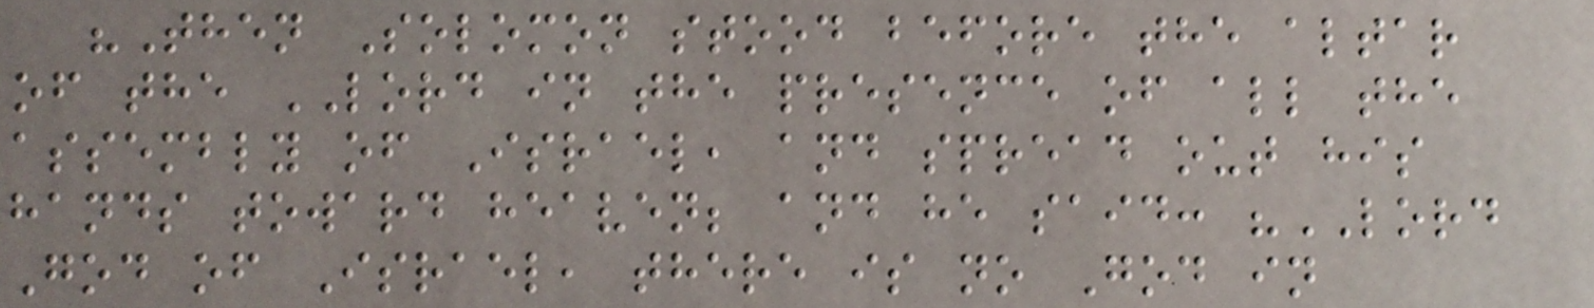"Then Solomon stood before the altar
of the LORD in the presence of all the
assembly of Israel, and spread out his
hands toward heaven; and he said: "LORD
God of Israel, there is no God in
